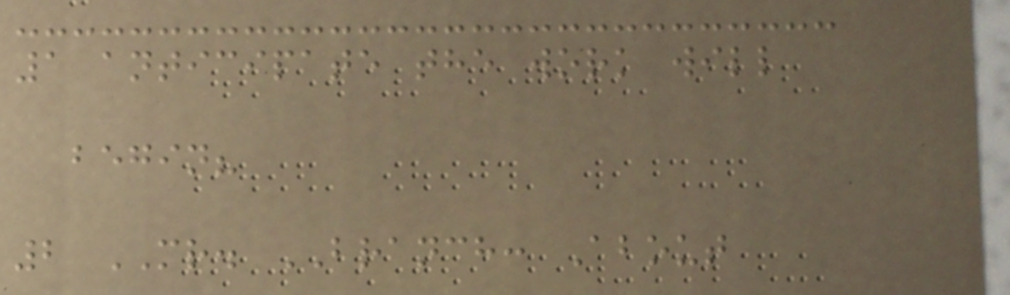1 anticipate the work will
begin?
2 MR. BRANCH: About
